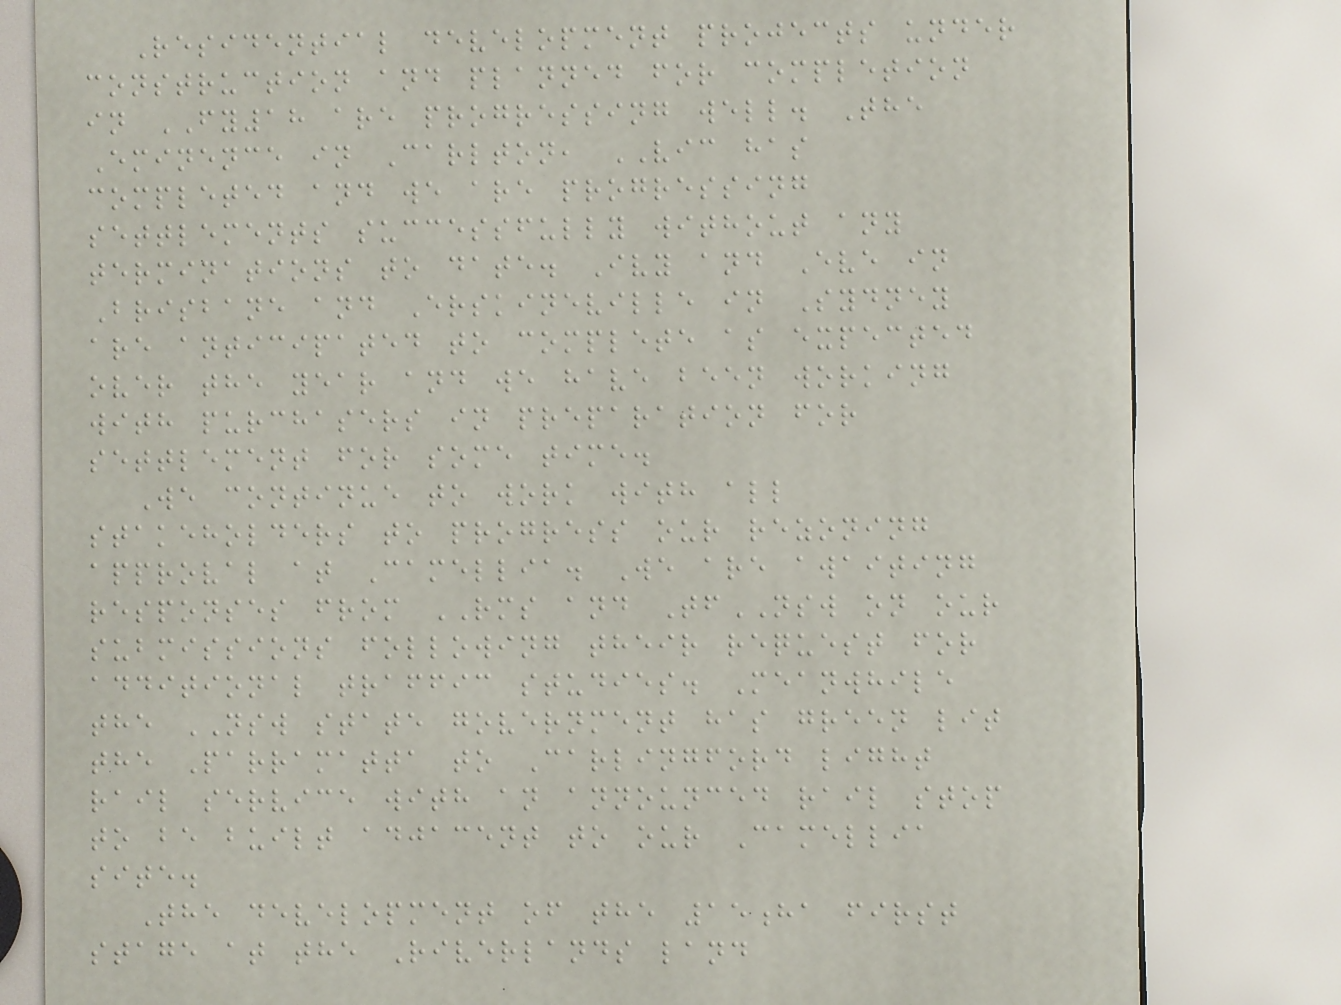Residential development projects under
construction and planned for completion
in FY18 are progressing well. The
Eminence in Carlton, VIC has
completed and we are progressing
settlements successfully without any
terminations to date. Ivy and Eve in
Brisbane and Erskineville in Sydney
are anticipated to complete as expected
over the year and we have been working
with purchasers in preparation for
settlement for some time.
We continue to work with all
stakeholders to progress our rezoning
approval at Camellia. We are awaiting
responses from RMS and TfNSW on our
submissions following their request for
additional traffic studies. Meanwhile
the NSW state government has green lit
the Parramatta to Carlingford light
rail service with an announced rail stop
to be built adjacent to our Camellia
site.
The development of the 15ha first
stage at the Riverlands land
